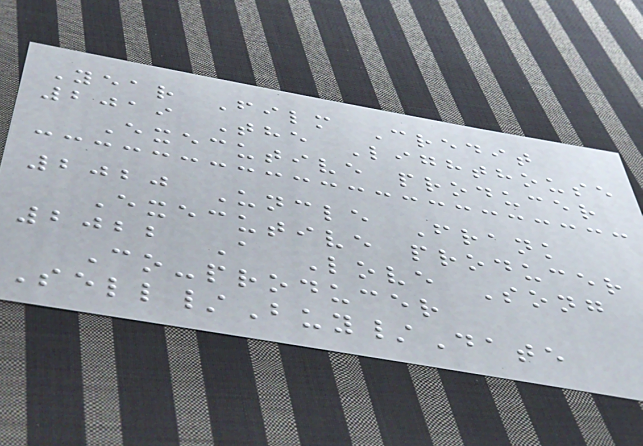Year Film Credit
2019 The Lighthouse
Executive producer
2020 Uncle Frank
Executive producer
2022 A Love Song
Co-producer
Sell/Buy/Date
